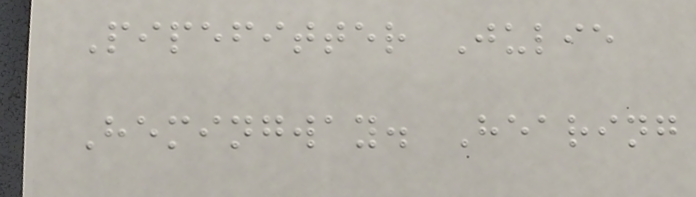Pipefitter Julie
Hemingway. Hearing
